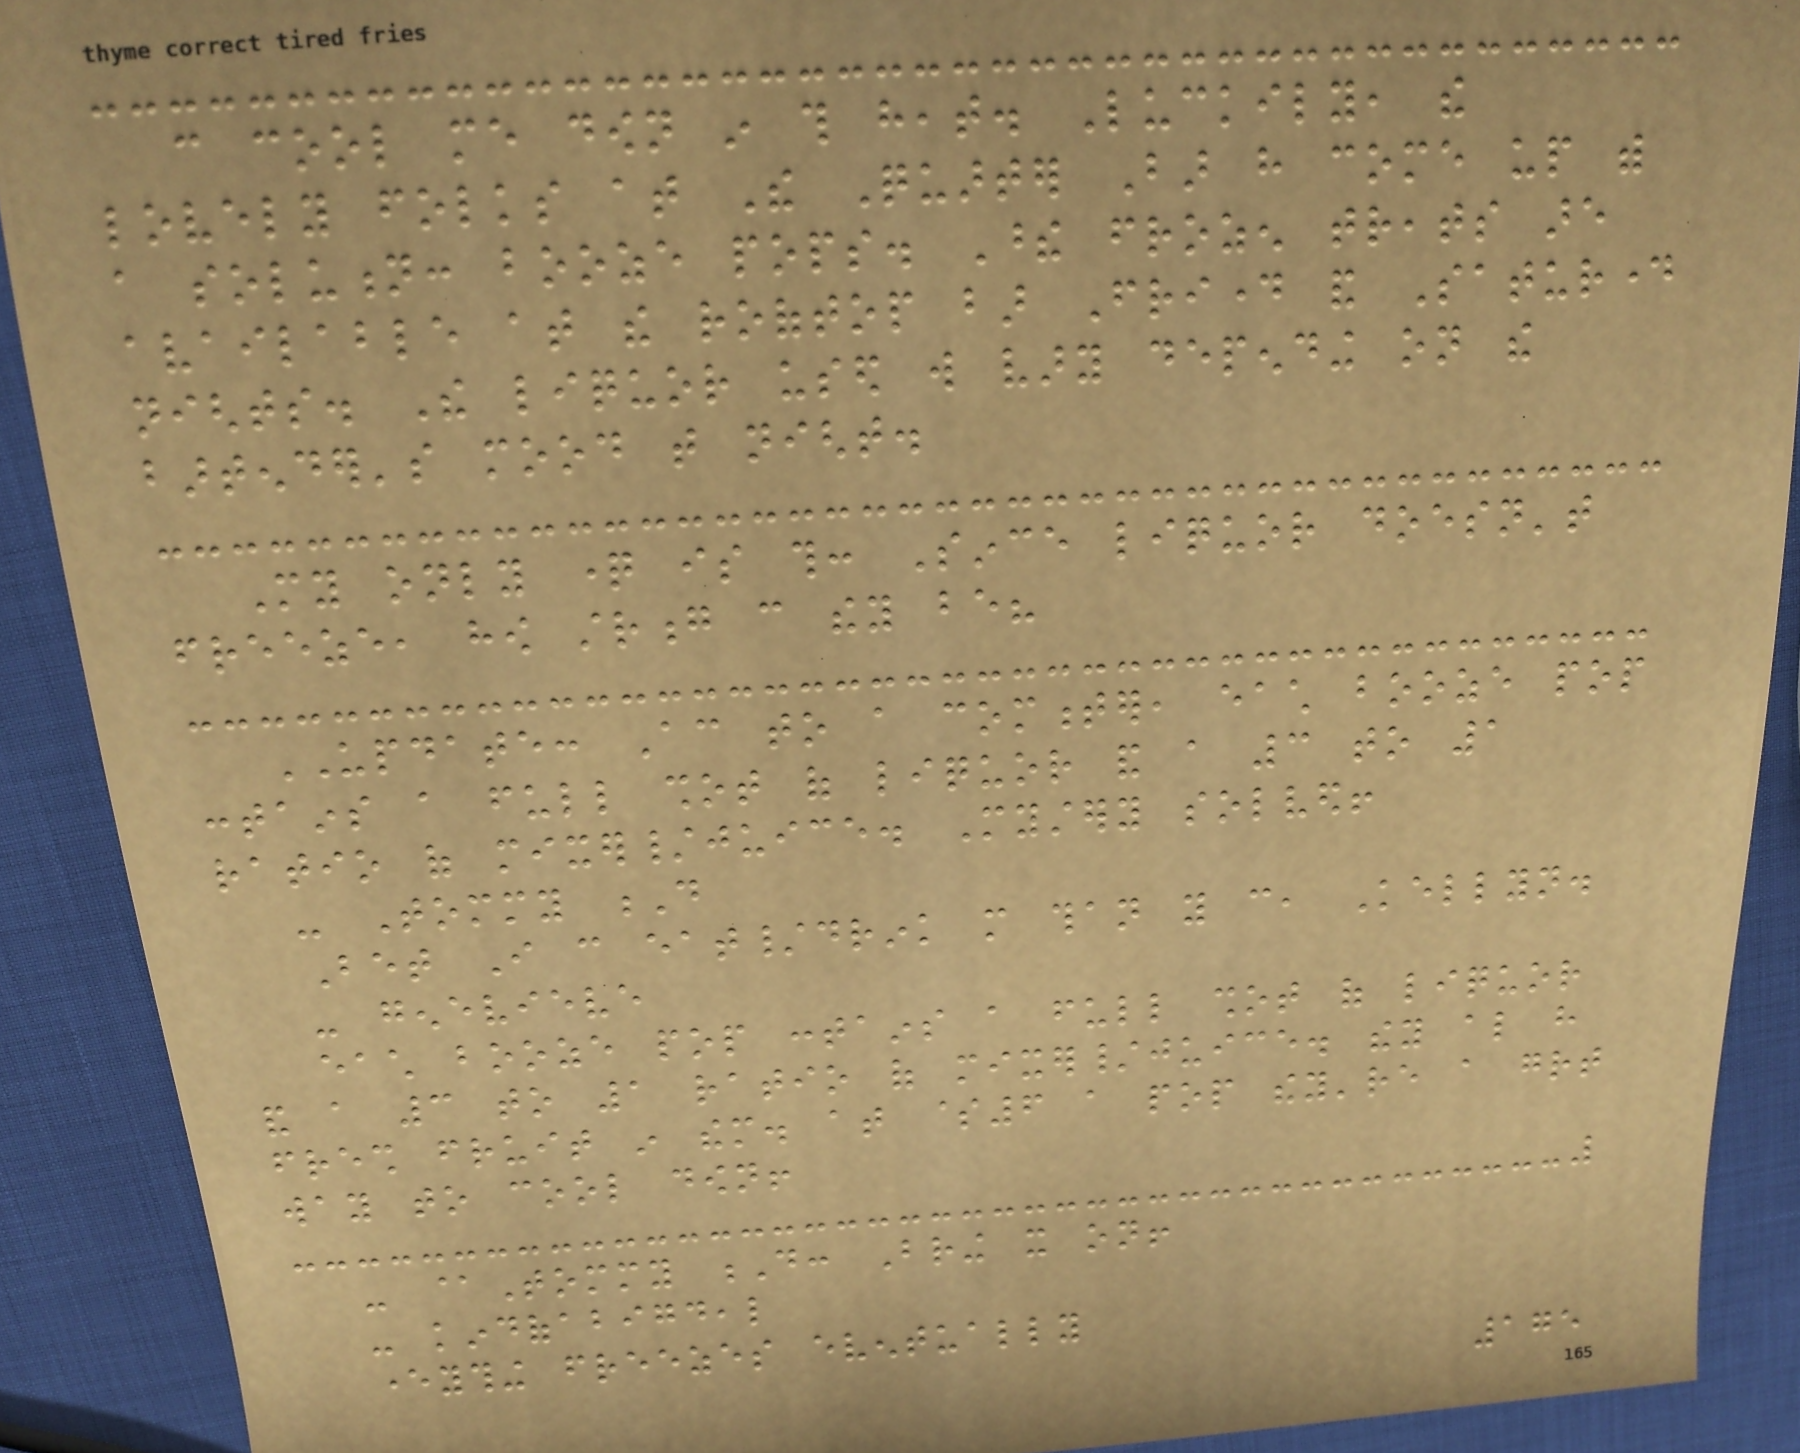can cool me down in this heat. Luckily, the
lovely folks at The Quarter Bar have come up with
a solution: booze pops. These frozen treats are
available at the rooftop bar Friday and Saturday
nights. The liquor used will vary depending on the
bartender's mood that night.
My only question is this: Since liquor doesn't
freeze, how strong can they be?
UPDATE: According to a commenter, each booze pop
contains a full shot of liquor and a 3 to 1
ratio of mixer/juice. Mystery solved!
- Tommy D
Bet I can eat/drink more than you can, Kellyn.
- genevieve
each booze pop contains a full shot of liquor
and a 3 to 1 ratio of mixer/juice. they also have
fresh fruit in them. at $6 a pop they're a great
way to cool down!
- @Tommy D: Bring it on!
- kindofabigdeal
everything freezes eventually
175
